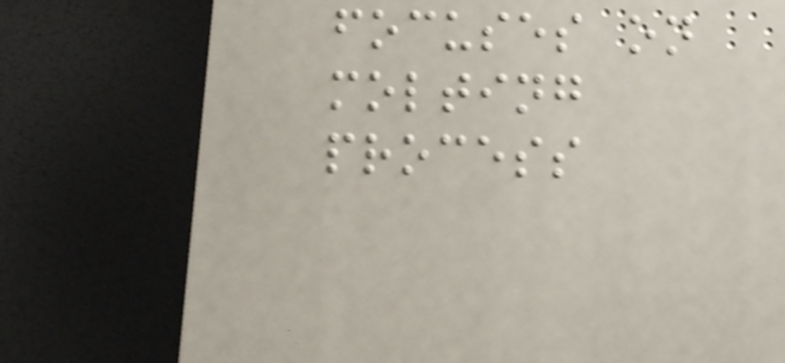focuses on
molting
process
